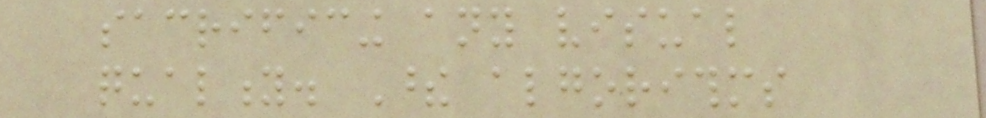sacrificing any visual
quality. These algorithms
